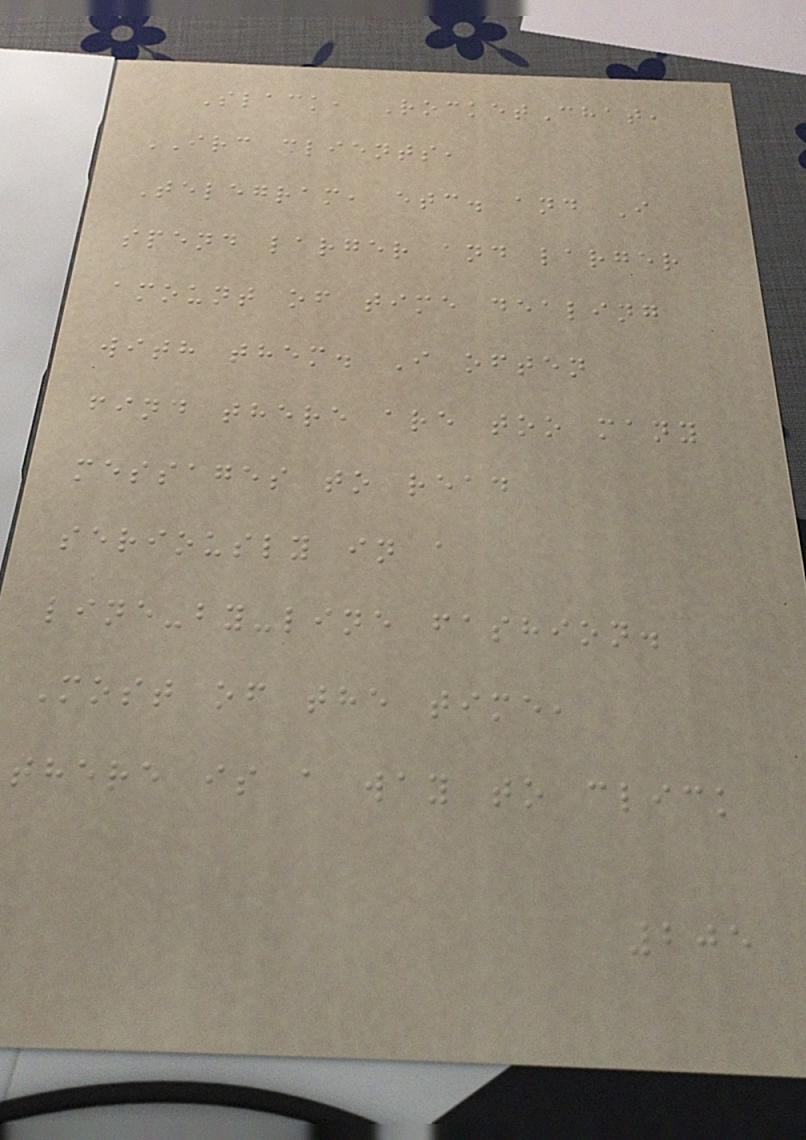Slack, RocketChat,
IRC clients,
Telegram, etc. and I
spend larger and larger
amount of time dealing
with them. I often
find there are too many
messages to read
seriously in a
line-by-line fashion.
Most of the time,
there is a way to click
205
